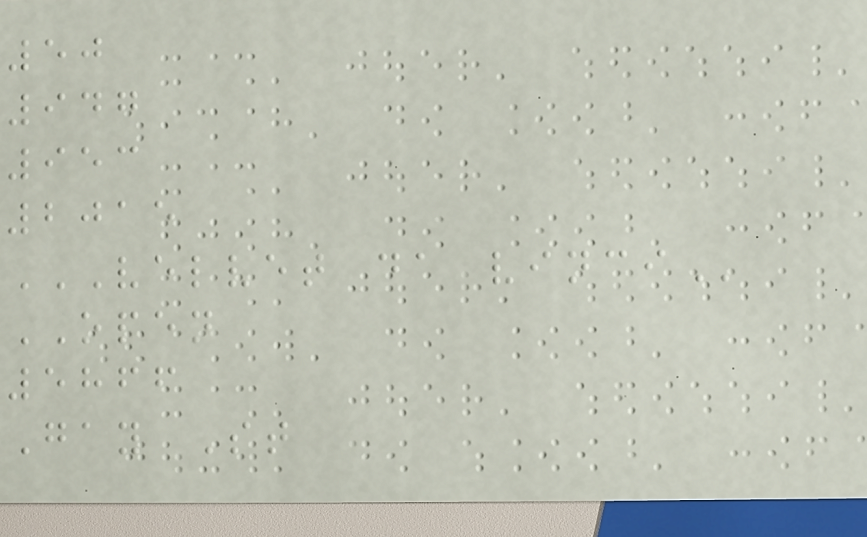50
947
953
2015
VELVET DA VINCI
OPEN
5866
Gay St
